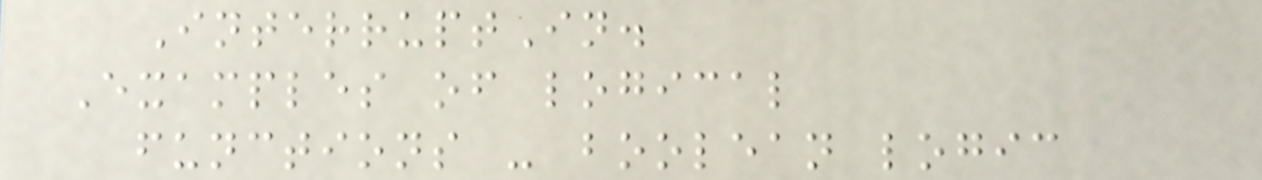InterruptIn.
Examples of logical
functions - boolean logic
